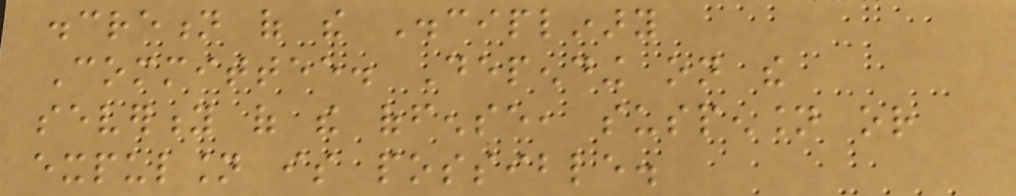discretion of the Disciplinary
Committee. Depending on the
severity of the offense, suspension or
expulsion is possible.
